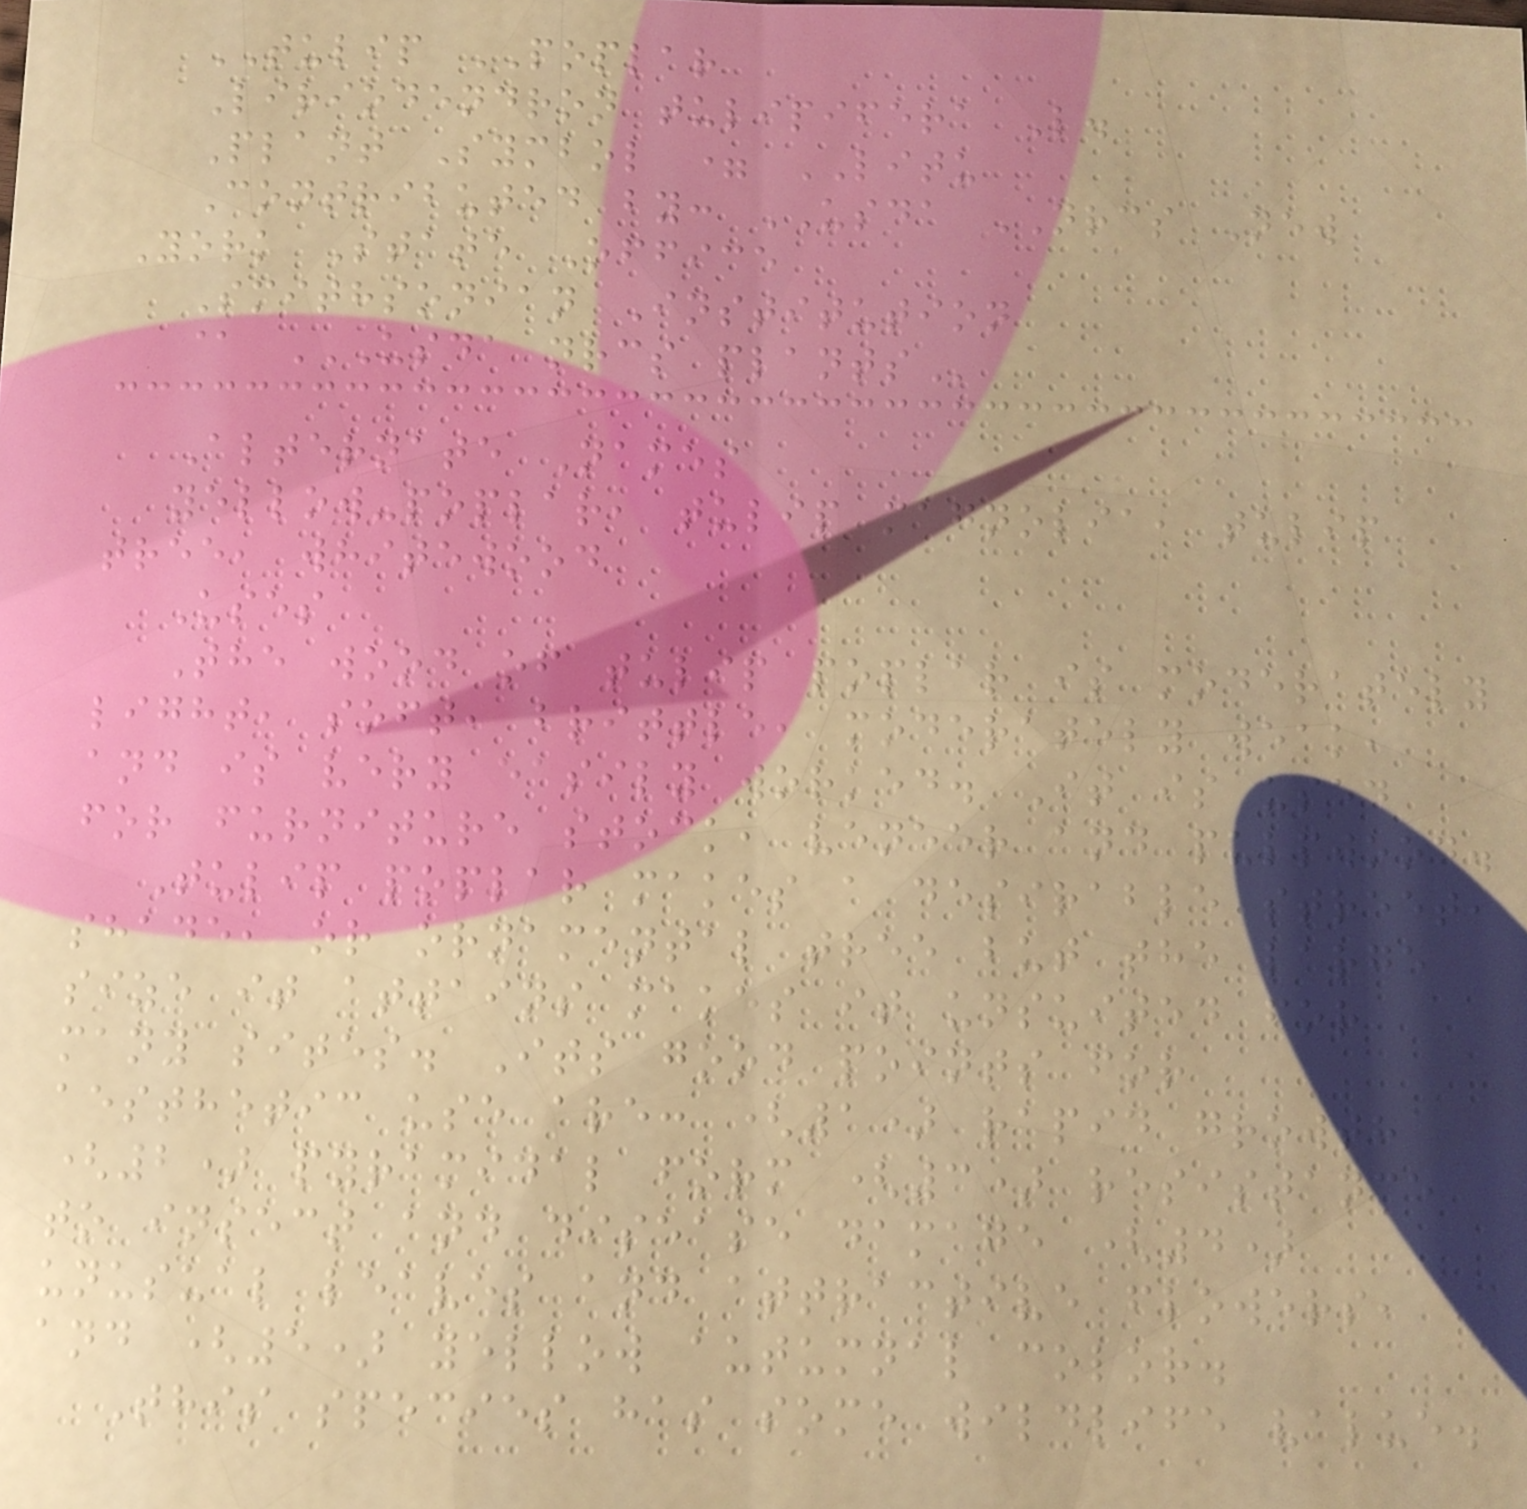TULIP POPLAR
Liriodendron tulipifera L.
Plant Symbol = LITU
Contributed by: USDA NRCS New
York State Office
Smithsonian Institution
@ USDA NRCS PLANTS
Alternate Names
yellow-poplar, tulip magnolia, tulip
tree, whitewood
Uses
The wood of tulip poplar is moderately
light, soft, brittle, moderately weak,
and is very easily worked. It is used
for furniture stock, veneer and pulpwood.
Tulip poplar makes a desirable street,
shade, or ornamental tree but the large
size it attains makes it unsuited for
many sites. Its good points for
aesthetic use are: (1) rapid growth
(2) pyramidal form (3) resistance
to insect and disease damage (4)
unusual leaves and attractive flowers,
and (5) yellow autumnal color.
This species has some wildlife value.
